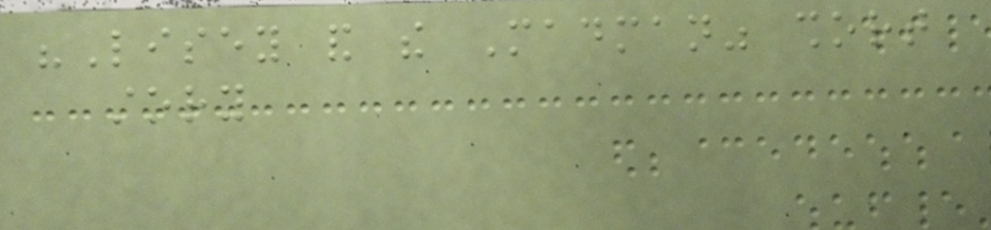"Lisey and the Madman" short
story
